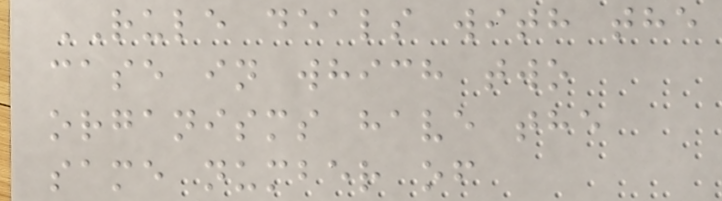RULE deals with the
case in which two
organisms have the
same number of
